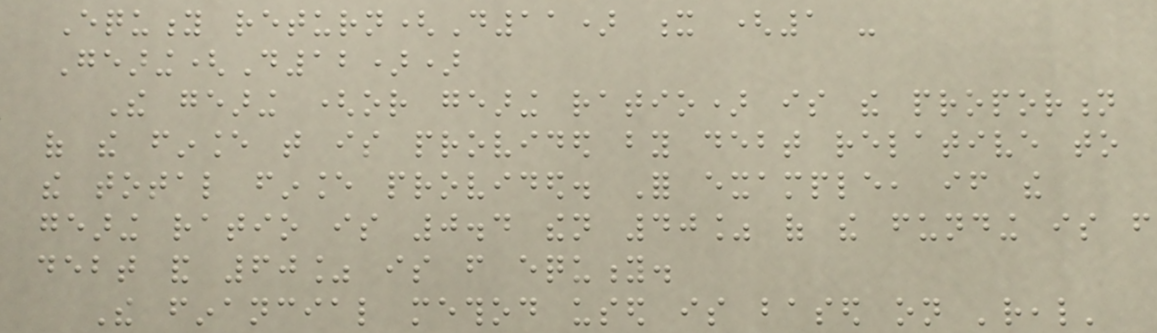Equity return(D11) x (1 -
Gearing(D12))
The gearing (or gearing ratio) is the proportion
of the finance that is provided by debt relative to
the total finance provided. For example, if the
gearing ratio is 0.4 then 40% of the funding is from
debt and 60% is from equity.
The financial method used is based on 'real'
